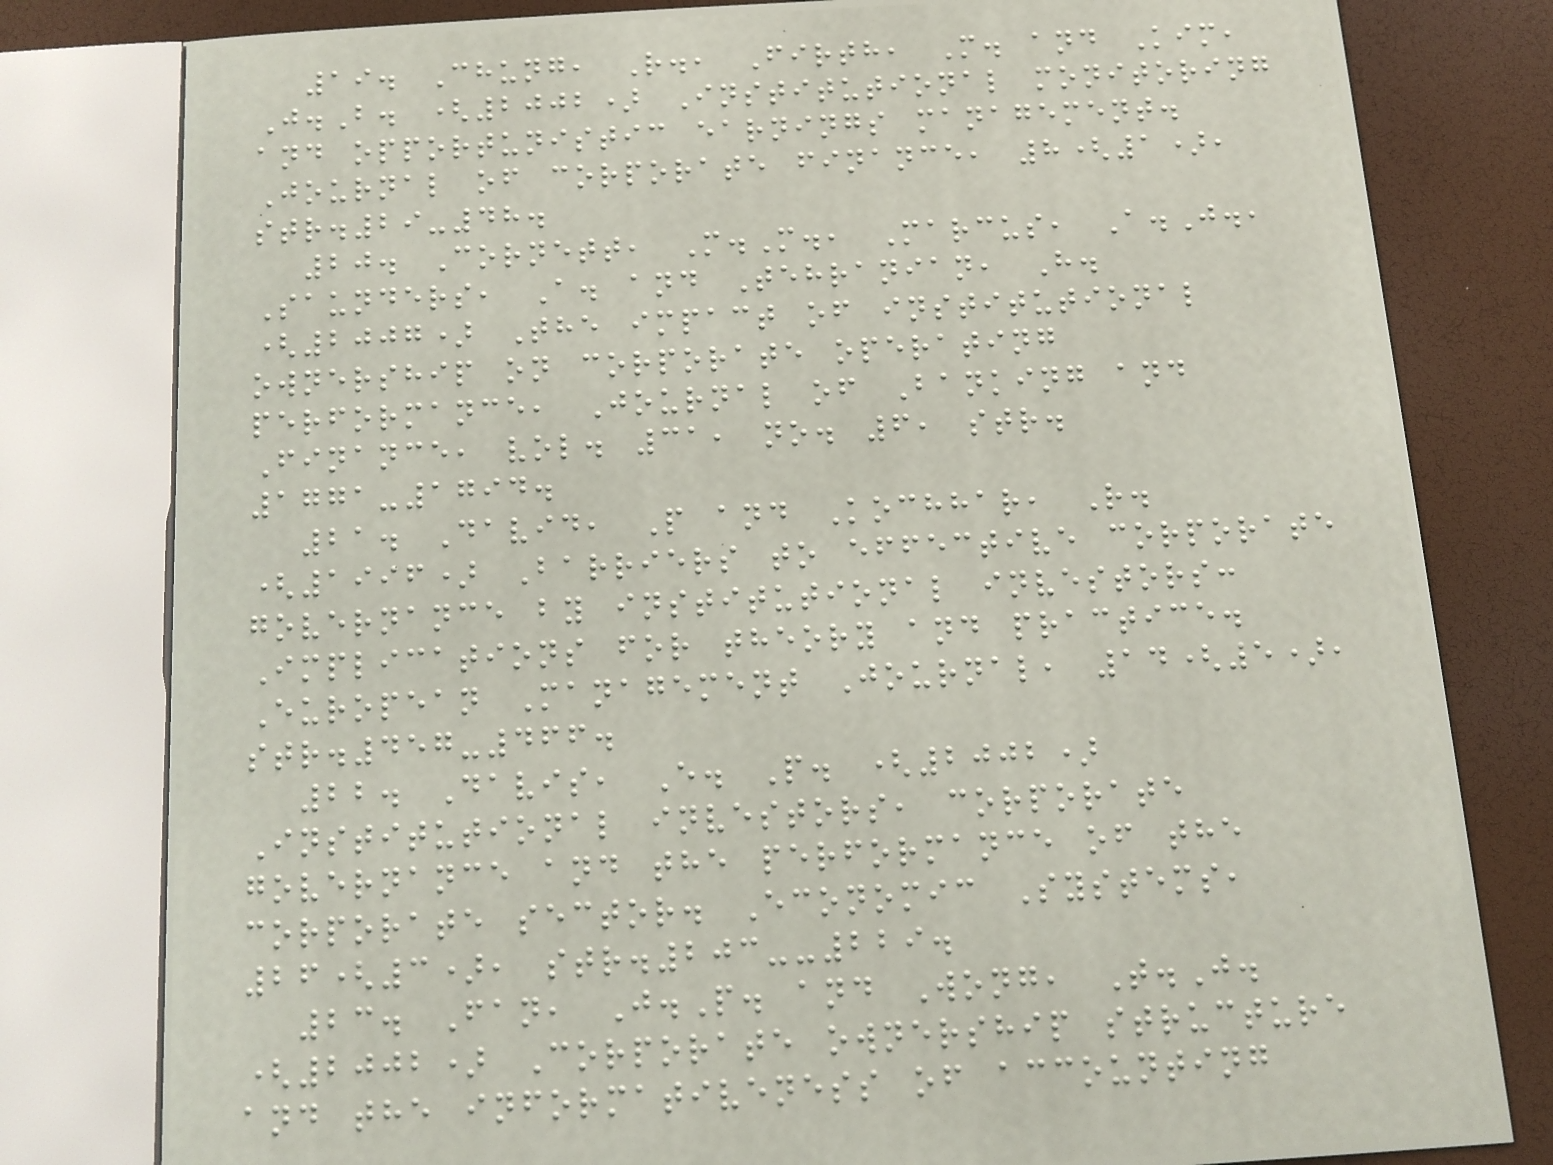19. Chung, R., Firth, M. and Kim,
J.B. (2002) Institutional monitoring
and opportunistic earnings management.
Journal of corporate finance, 8(1),
str.29-48.
20. Cornett, M.M., Marcus, A.J.,
Saunders, A. and Tehranian, H.
(2007) The impact of institutional
ownership on corporate operating
performance, Journal of Banking and
Finance, vol. 31, no. 6, str.
1771-1794.
21. David, P and Kochhar, R.
(1996) Barriers to effective corporate
governance by institutional investors:
Implications for theory and practice.
European Management Journal, 14(5),
str.457-466.
22. Davis, E. P. (2002)
Institutional investors, corporate
governance and the performance of the
corporate sector. Economic Systems,
26(3), str.203--229.
23. Fan, J.P. and Wong, T.J.
(2002) Corporate ownership structure
and the informativeness of accounting
